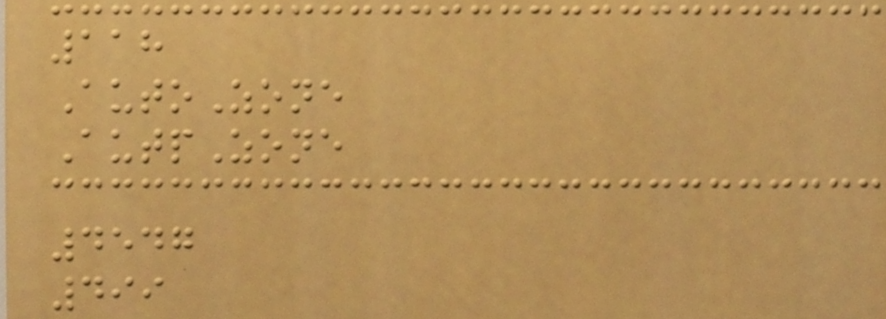118
AutoZone
AutpZone
4547
499
